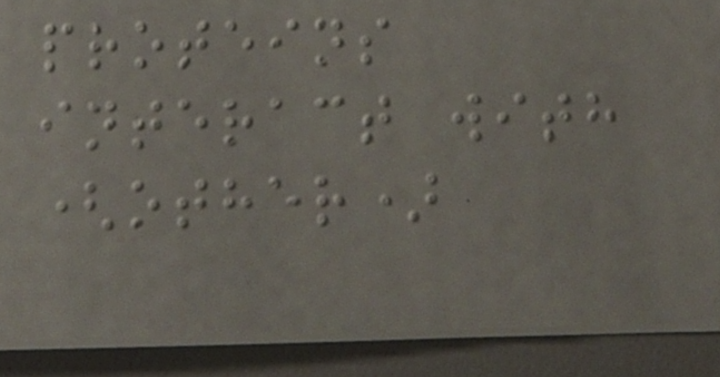proteins
interact with
(other)
